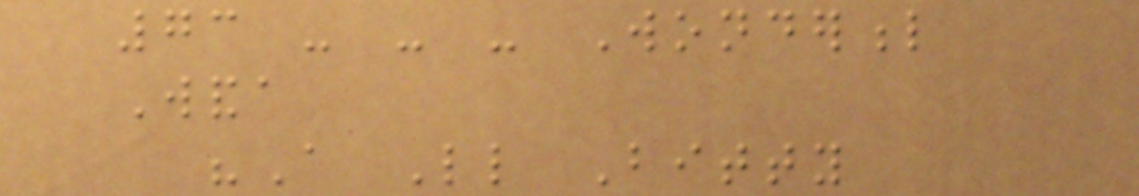73 - - - Wonderful
Wanda
"A Little Bitty
